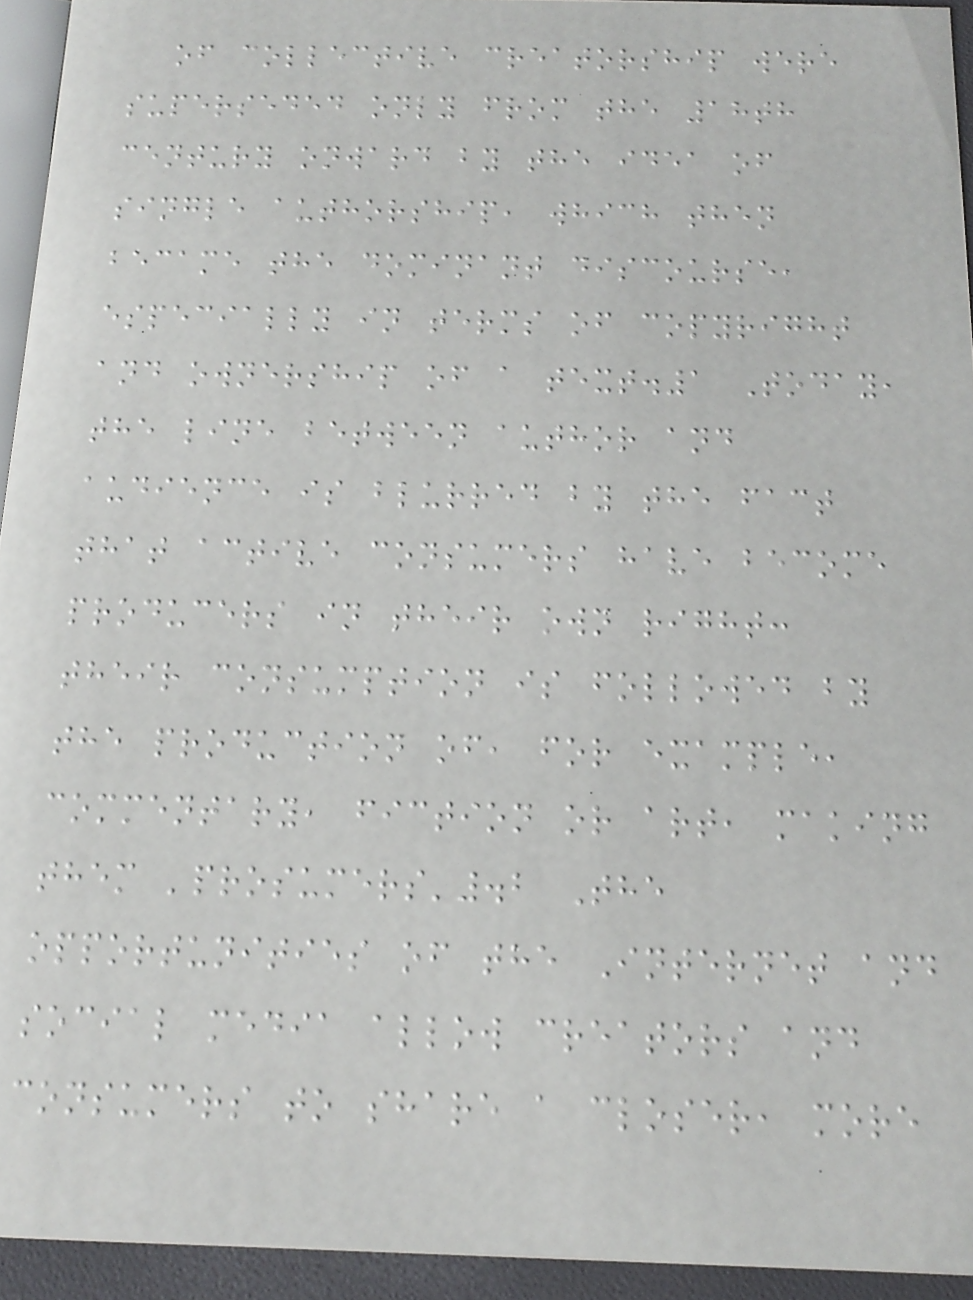of collective creatorship were
superseded only from the 18th
century onward by the idea of
single authorship, which then
became the dominant discourse,
especially in terms of copyright
and ownership of a text.1 Today,
the line between author and
audience is blurred by the fact
that active consumers have become
producers in their own right:
their consumption is followed by
the production of, for example,
commentary, fiction or art, making
them 'prosumers'.2 The
opportunities of the Internet and
social media allow creators and
consumers to share a closer, more
